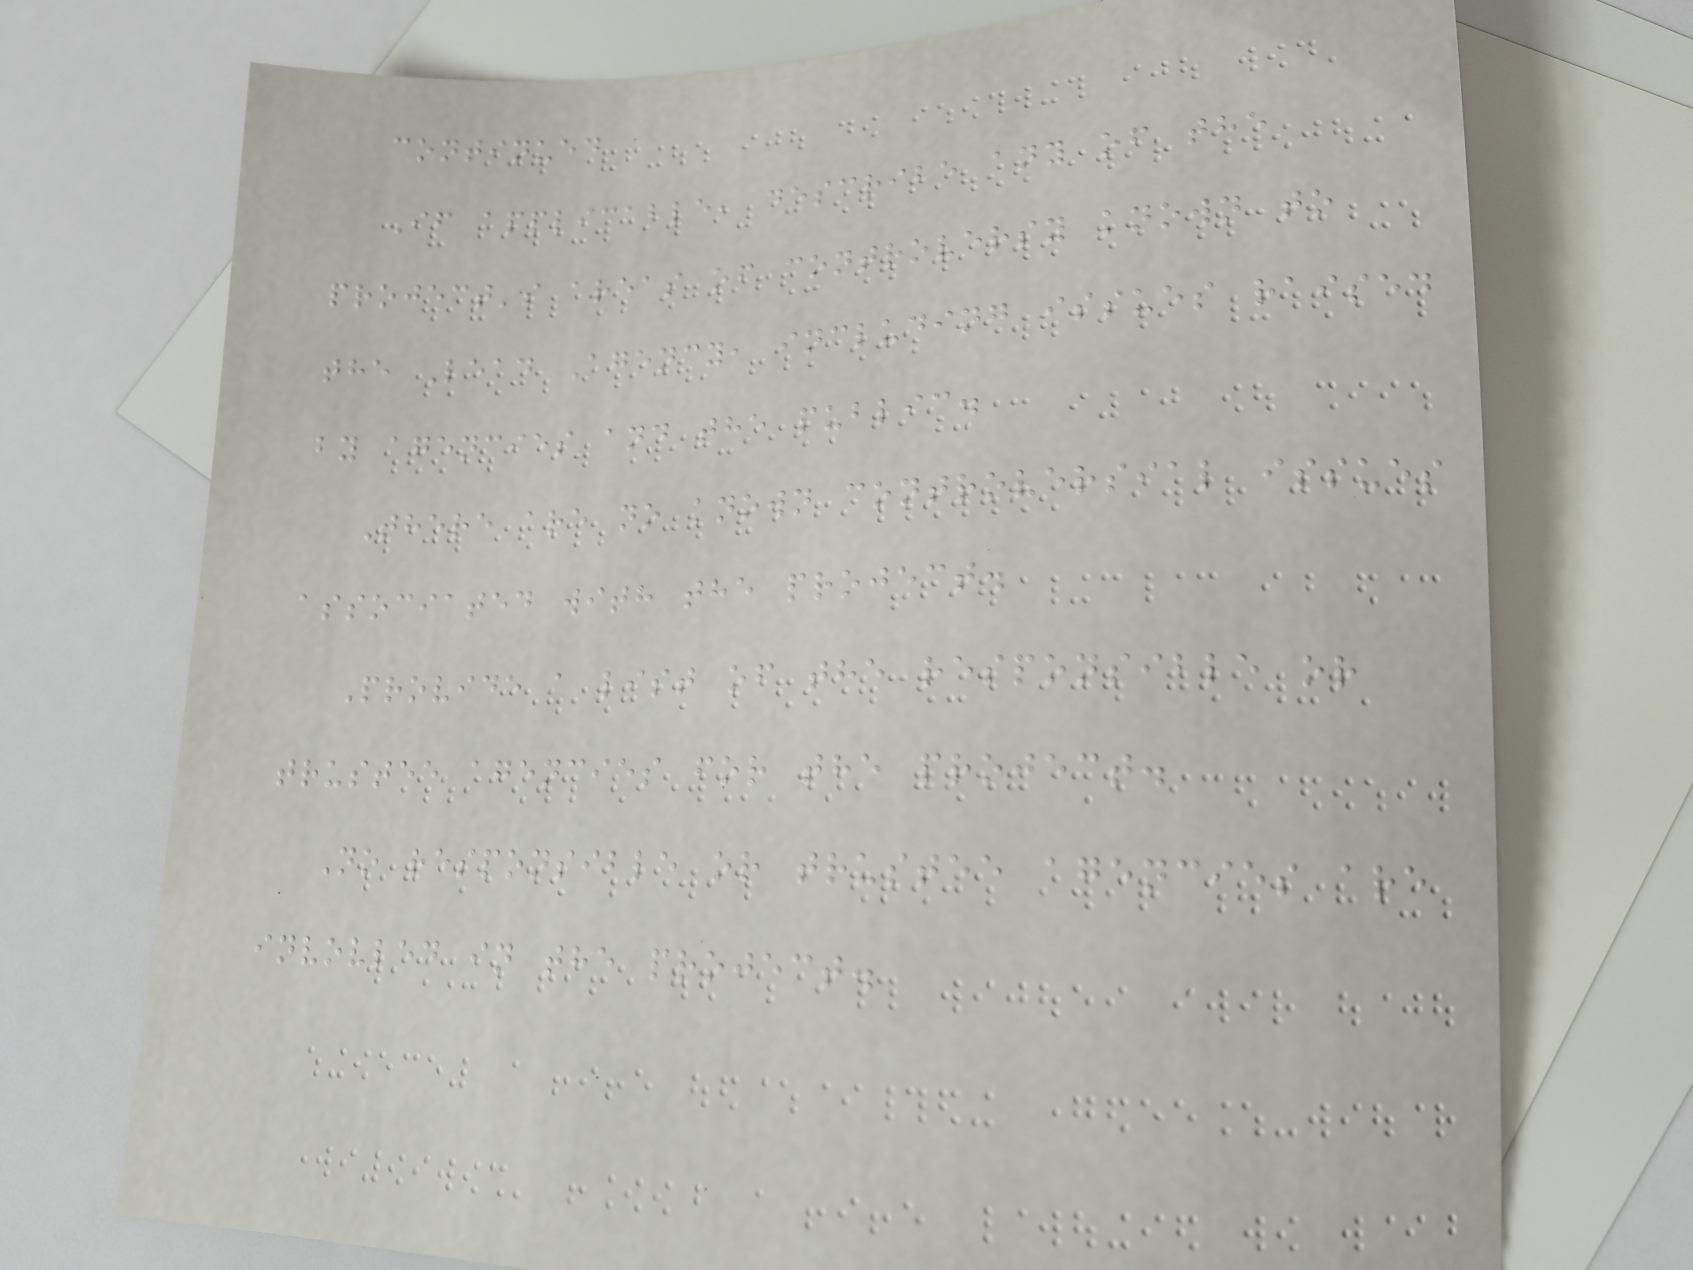continued
If applicable, describe any of the
project's areas of controversy known to
the Lead Agency, including issues raised
by agencies and the public.
There are no known controversial issues
associated with the project.
Provide a list of the responsible or
trustee agencies for the project.
No responsible or trustee agencies are
invovled in the project.
